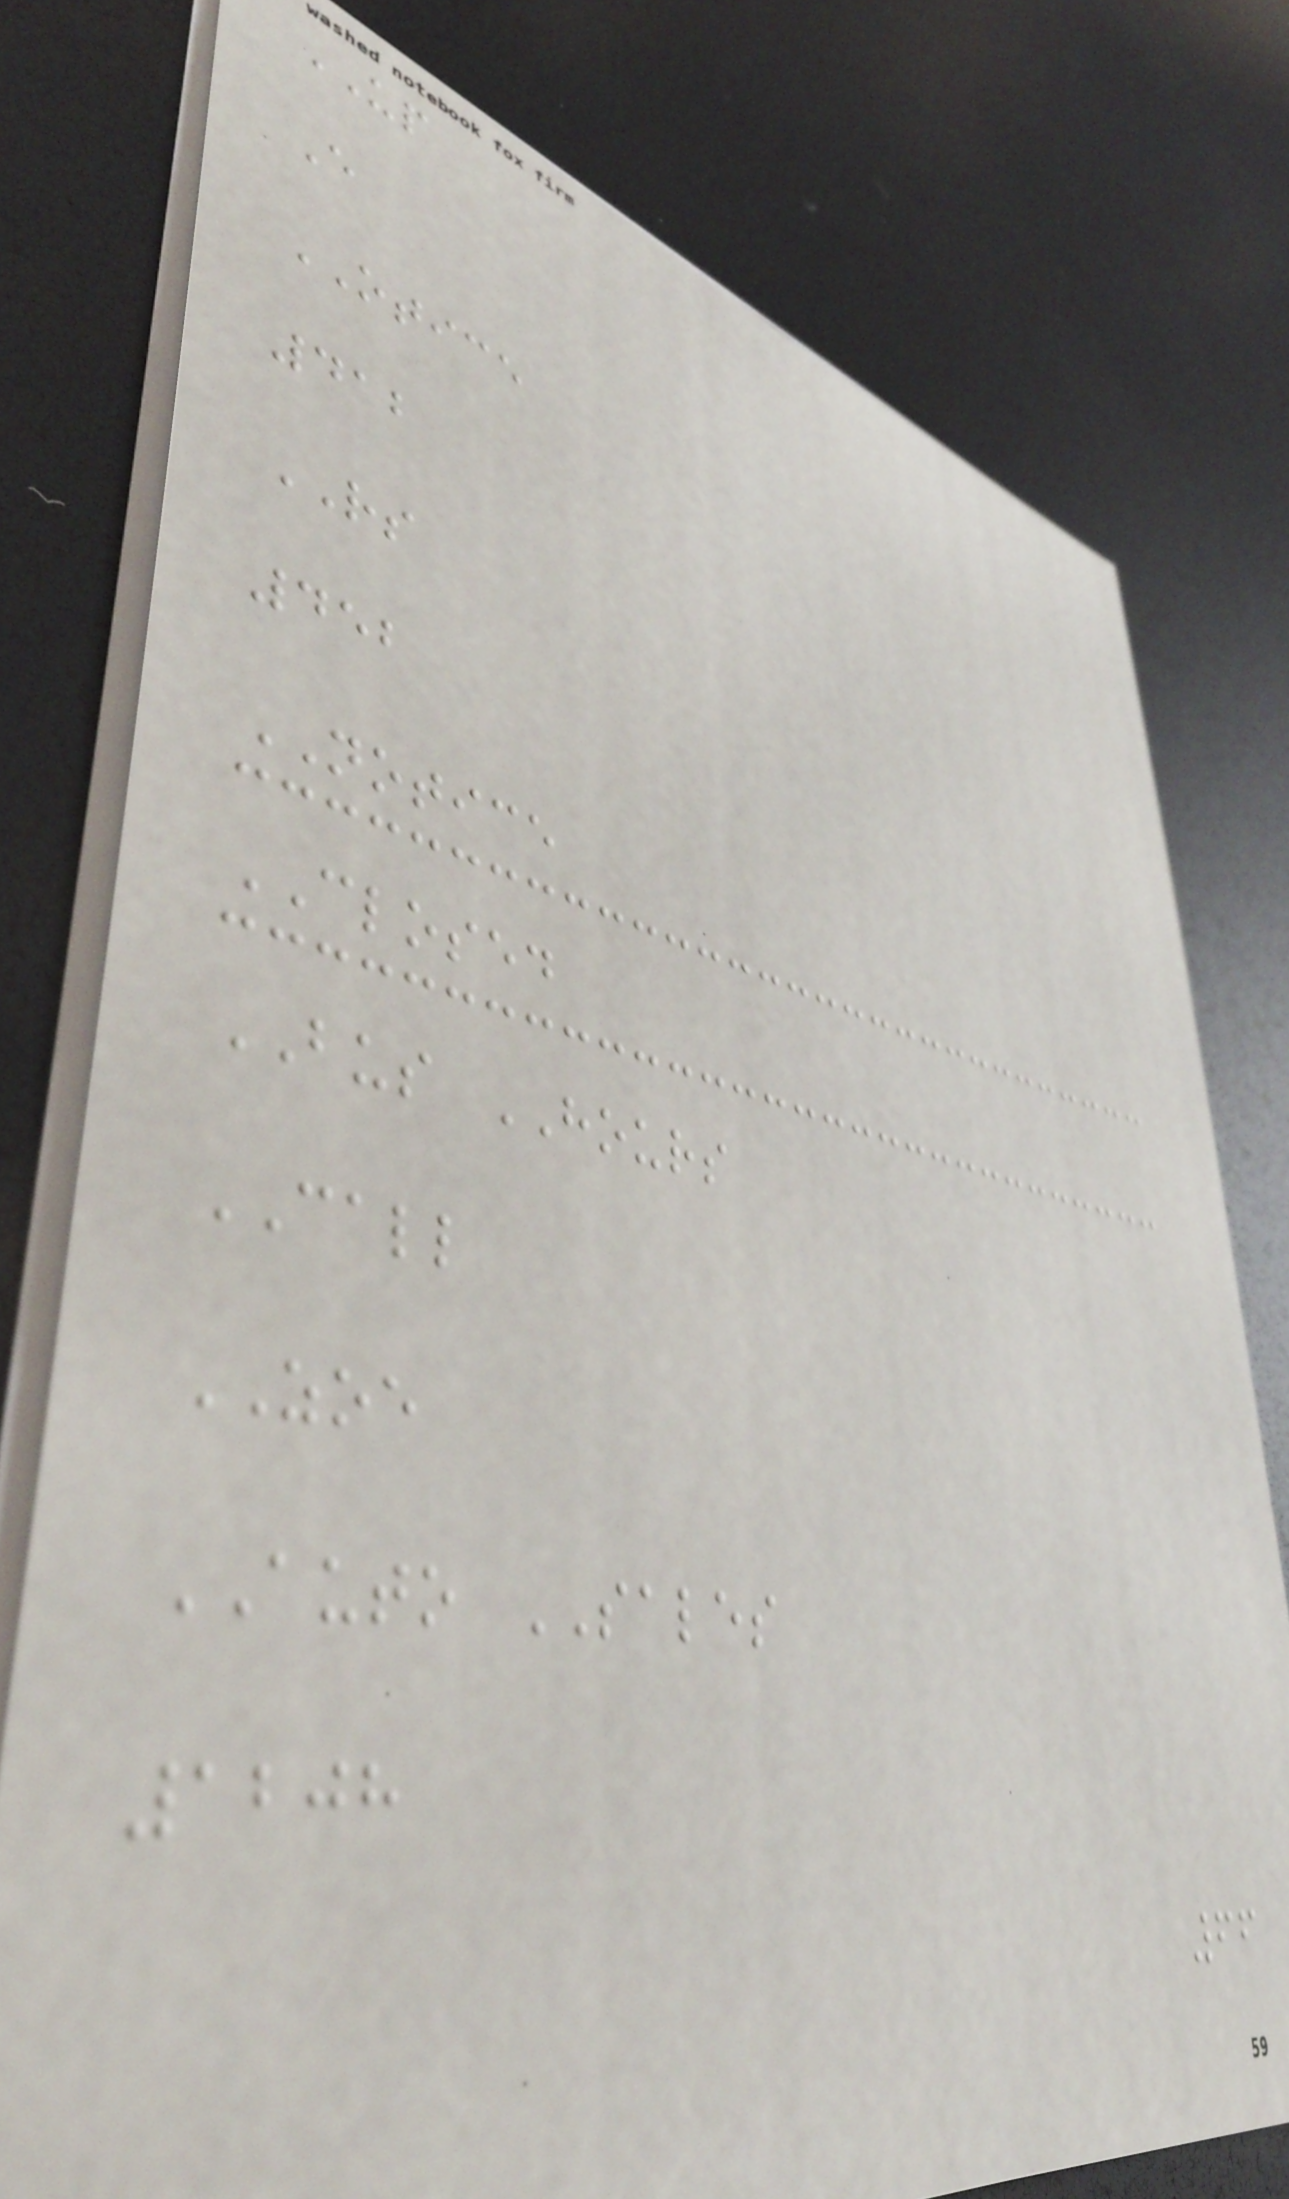UP
E
OTICE
412
RS
452
NOTICE
CLOSED
BUS HOURS
CALL
ZOE
AUTO SALES
1208
66
